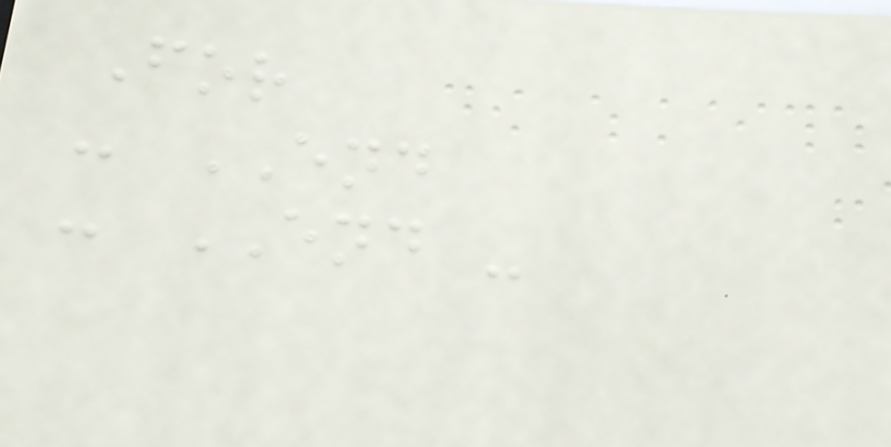For
- END
- END -
